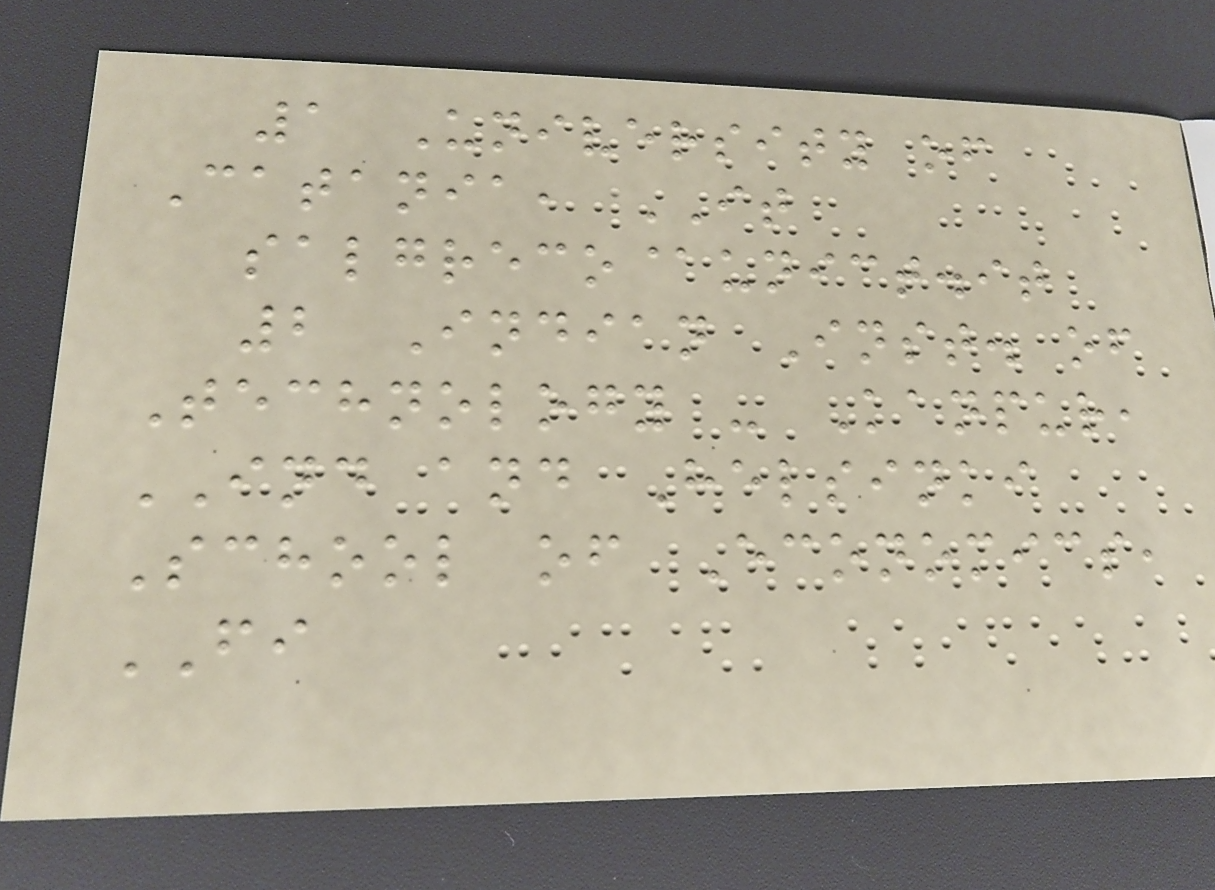1 University of
Catania, IT
salgreco@unict.it
2 Indian Inst. of
Technology - Kanpur,
IND and Helsinki
School of Economics,
FI
